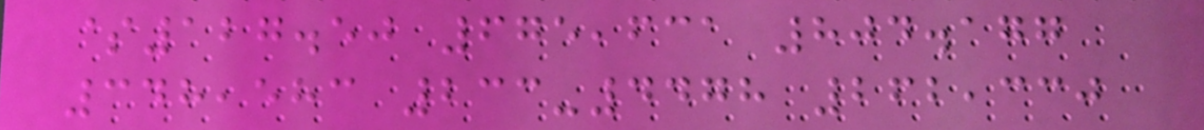$127.50 675,631 804.177
348,583 233-4478 262,330
